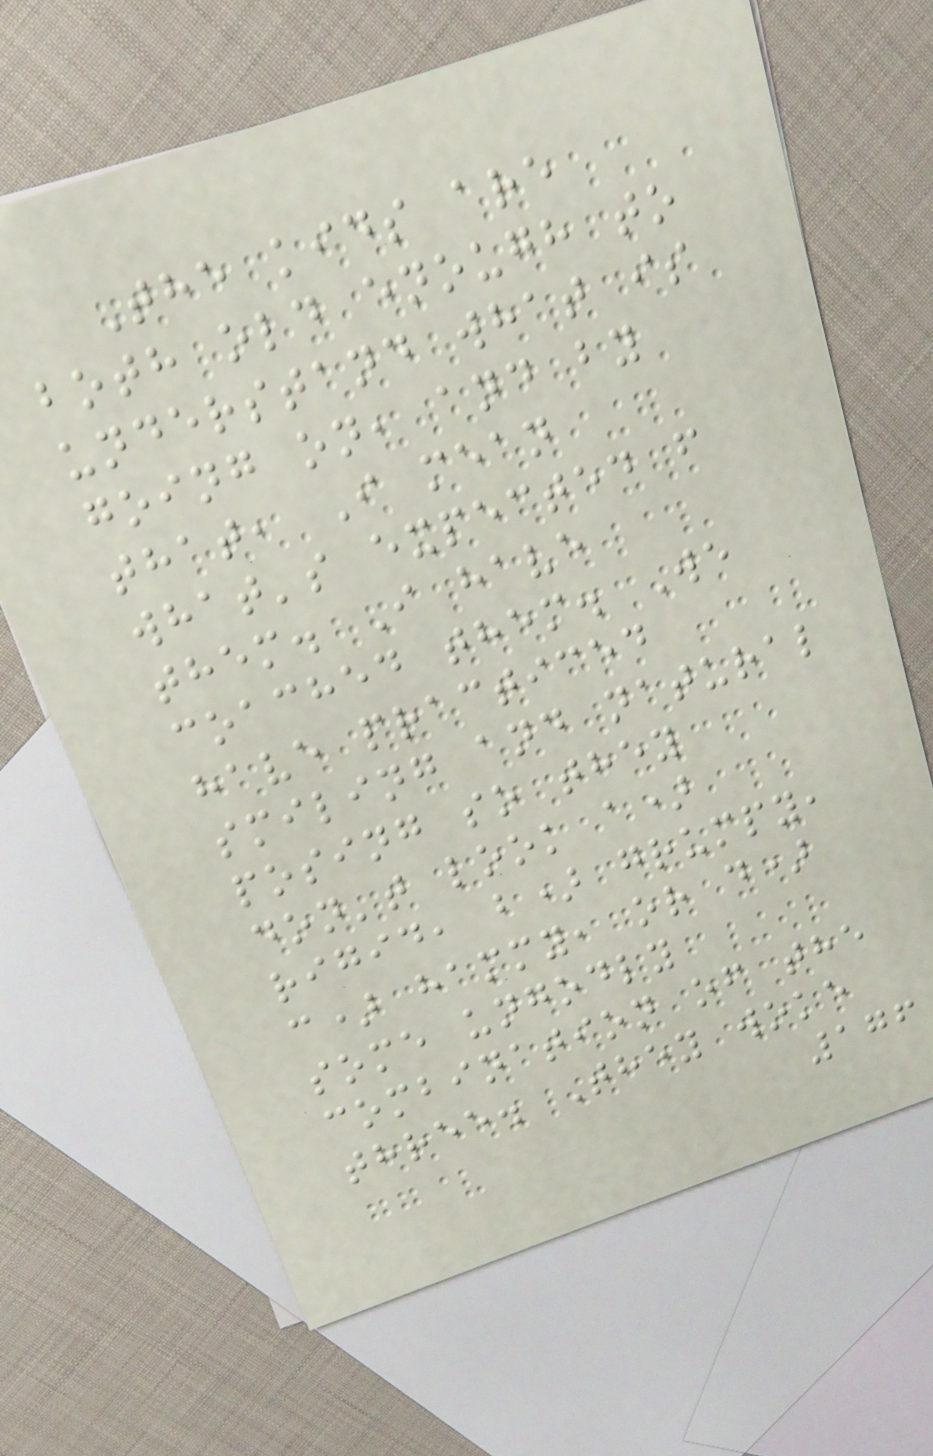The kids are
both old enough to
understand what is
going on, and by
that, I mean
what's expected f
them. I have
coached them. We
have practiced
smiling and natural
posing so they
don't look a)
rigid, b) grumpy,
c) hammy, or d)
some ungodly
combination of the
three. They woke
176
